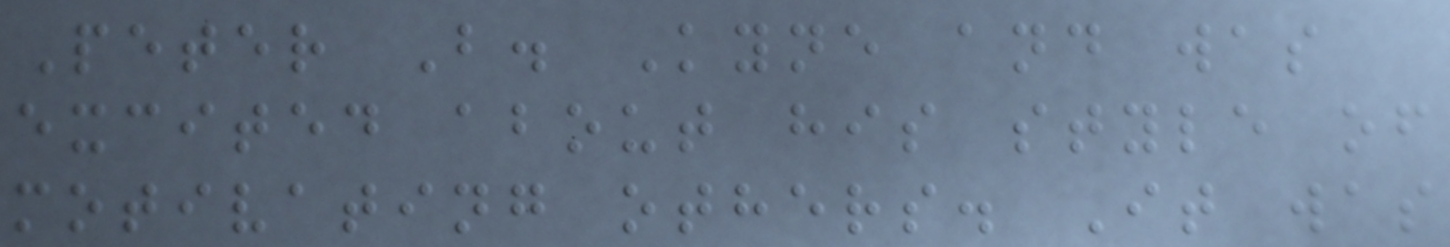Peter B. Kyne and was
excited about his style of
motivating others. It was
